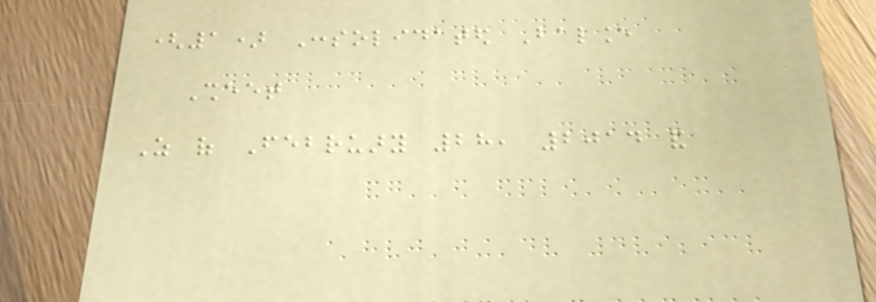(1) Consolidated Balance
Sheet
As of February 28, 2014 and
